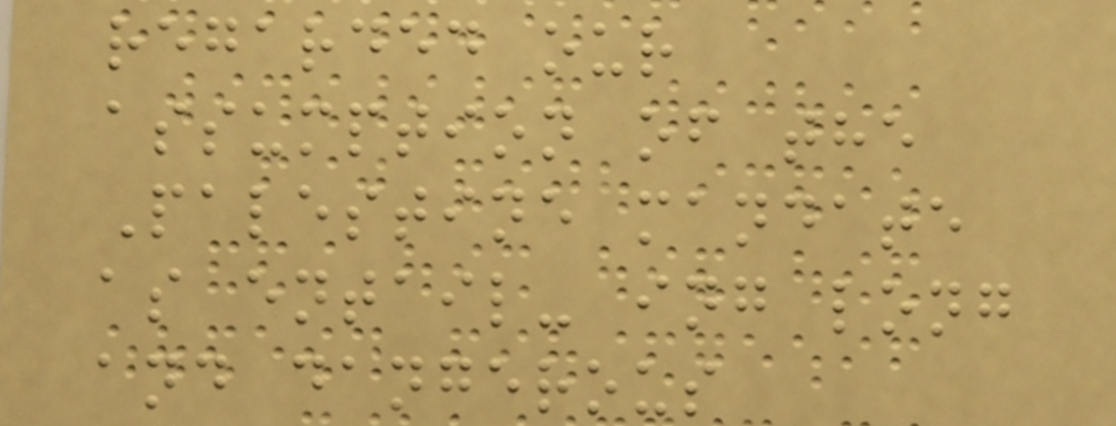regarded our
assumption of the
Palestine mandate
as entail- ing long
and dangerous
